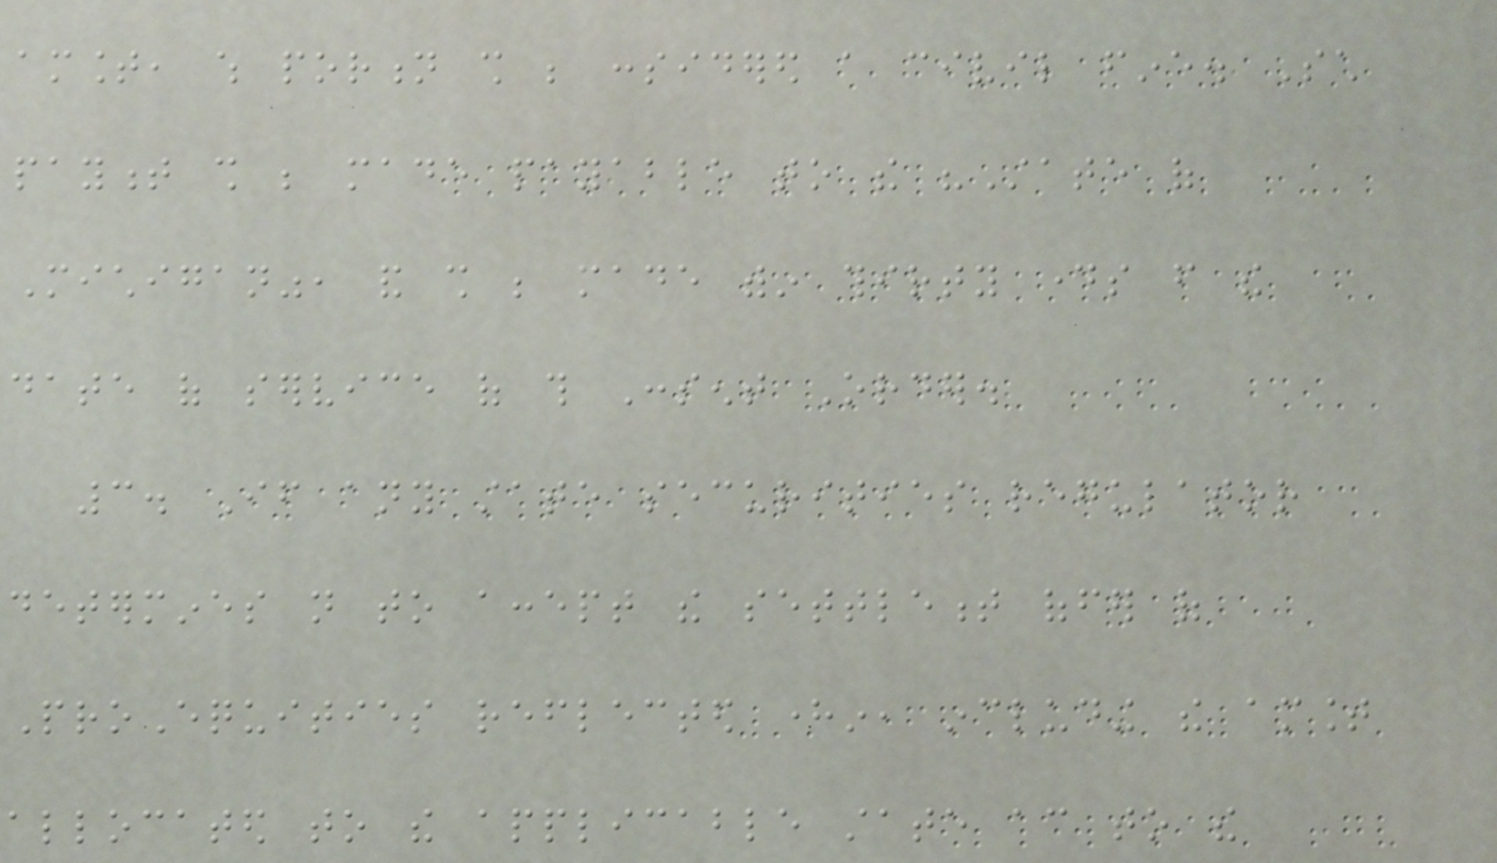amount, which portion shall be considered a civil fine. Such
payment shall be made payable to the "State of
Michigan", and shall be made within thirty days from the
date of service of this Consent Order.
3. If any state securities regulator
determines not to accept the settlement offer of
ProEquities reflected herein, including the amount
allocated to the applicable state according to the
